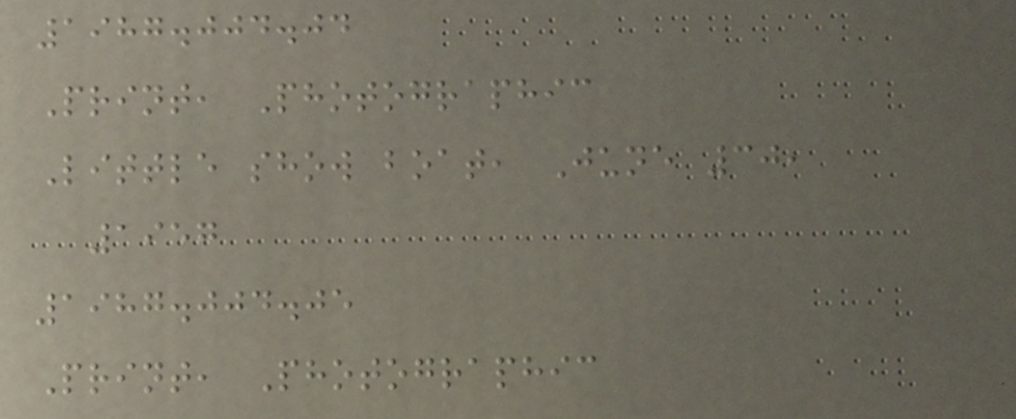1987.004.04
Print, Photographic
Little show boat, June 30,
1957
1987.004.05
Print, Photographic
